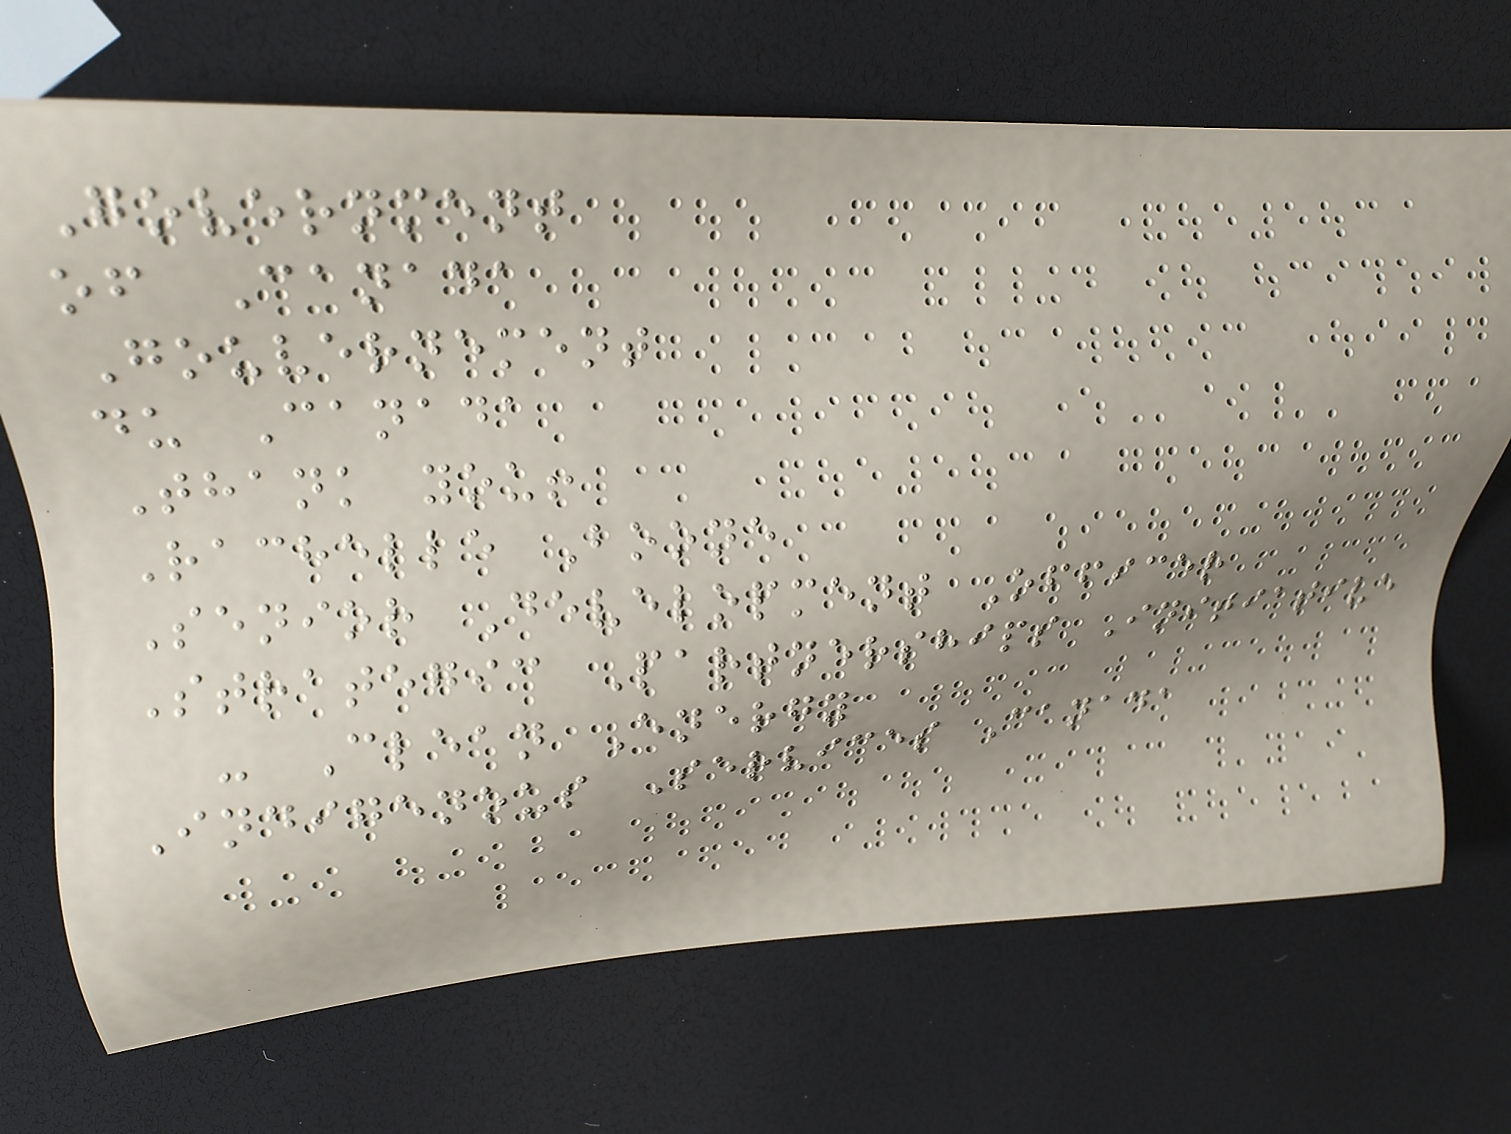Government
of Canada
Gouvernement
du Canada
Thank you!
Rachelle Boone
Senior Development Officer
Strategic Partnerships Initiative
- Clean Energy
Indigenous Services Canada
